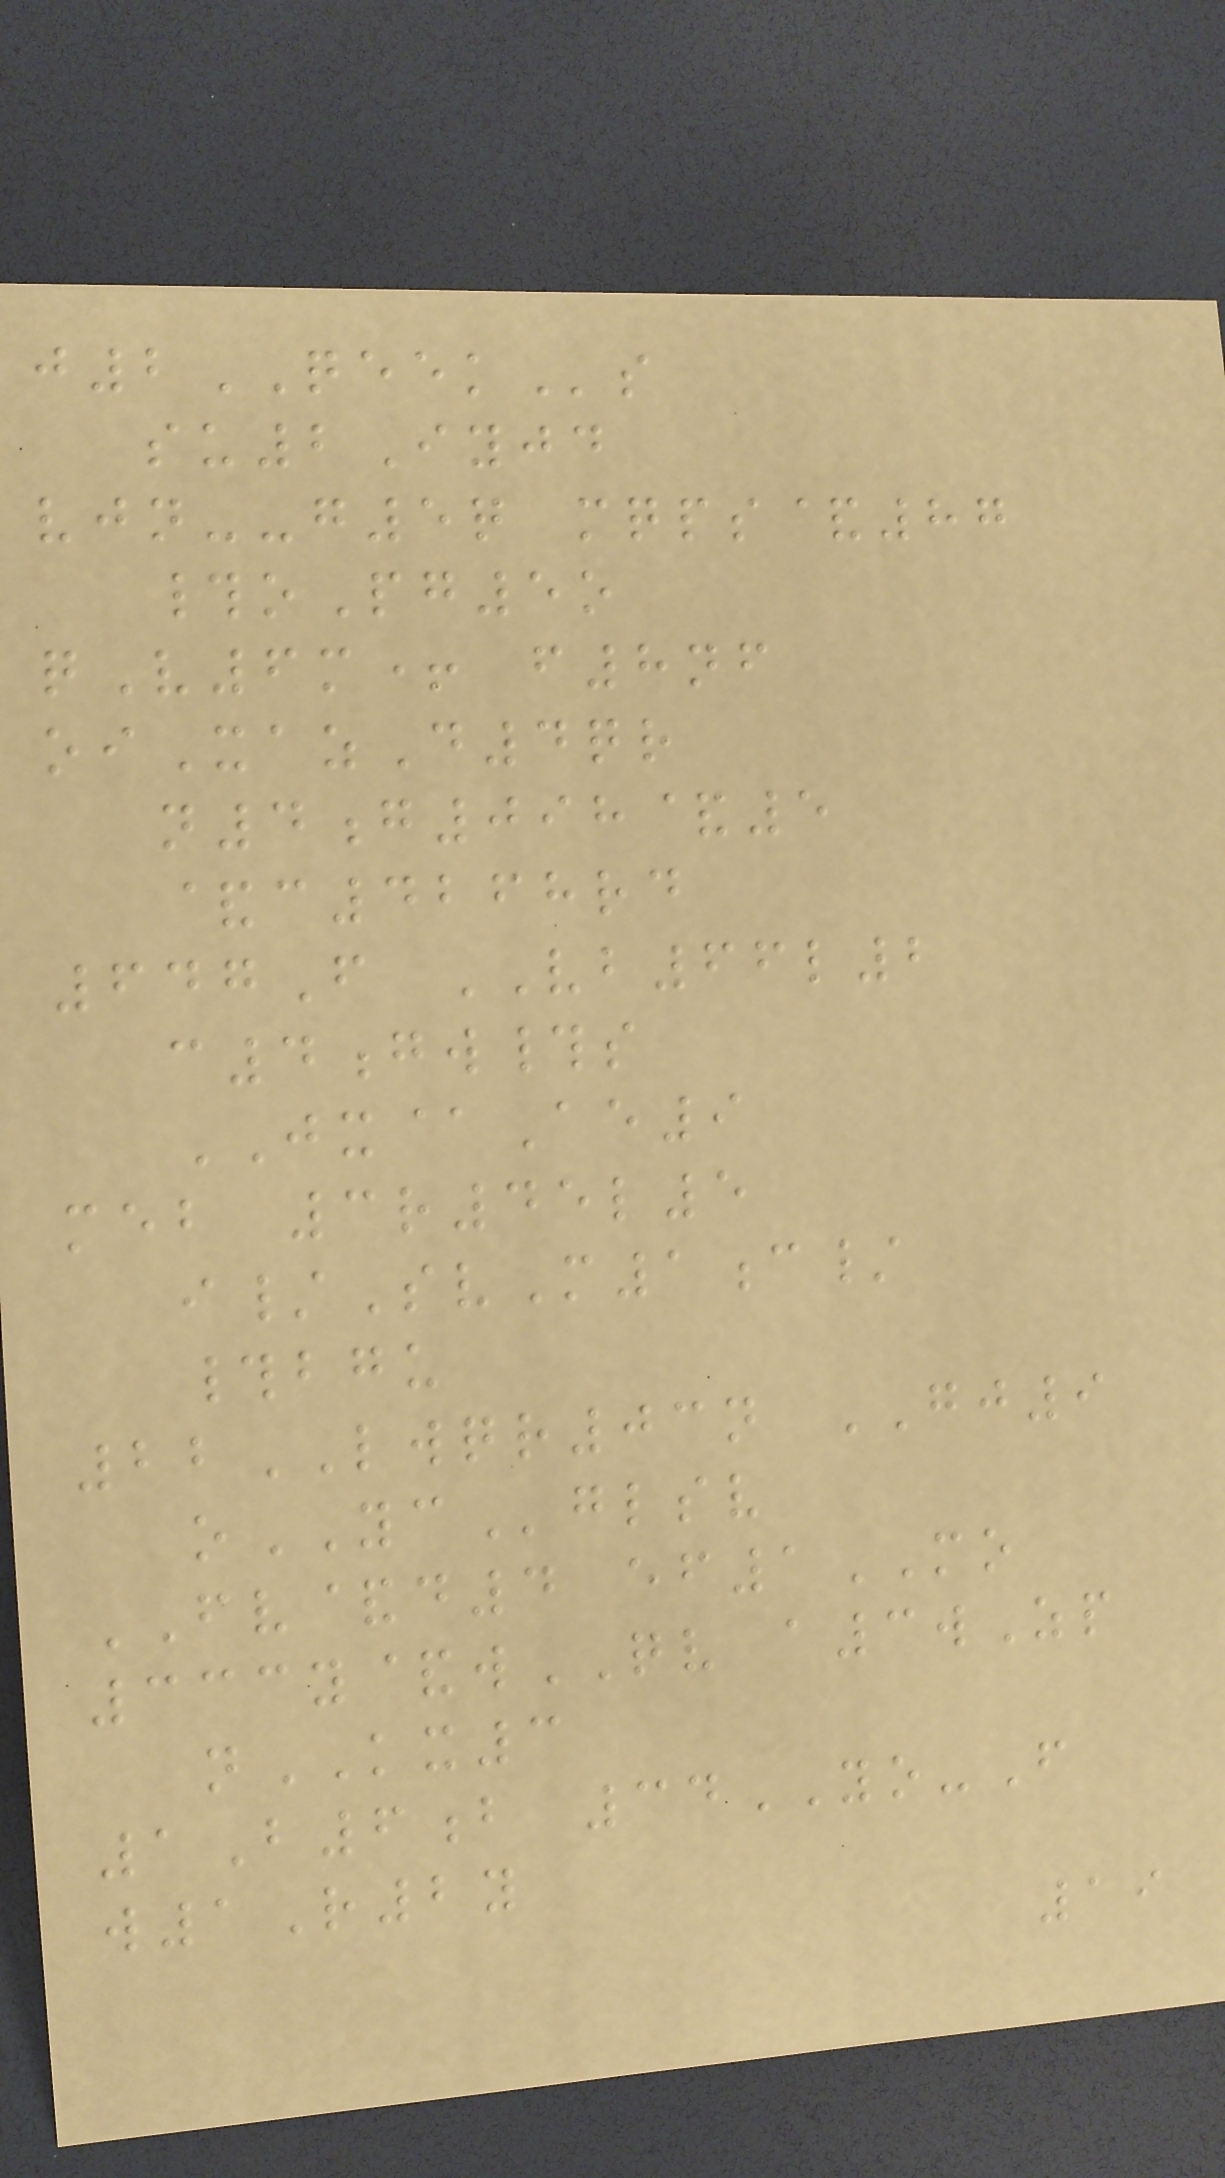j2QEEKs
su2Iyjd
vjn--g5q mqps&87
#oPg5o
qV6m+ f8nf
oiXazD4qr
n4g098&5
&c4268rd
647F VB66l2
c4gw#s
JX@Ae9
meb 3r45l5
i/SvM1c/
#bgu
22LWQR03n GJ9
oYCglsv
FV&d4 ef1MO
333y&wQV a3wZp
nKX3
1B6b 34YO-F
w1R2y
19
